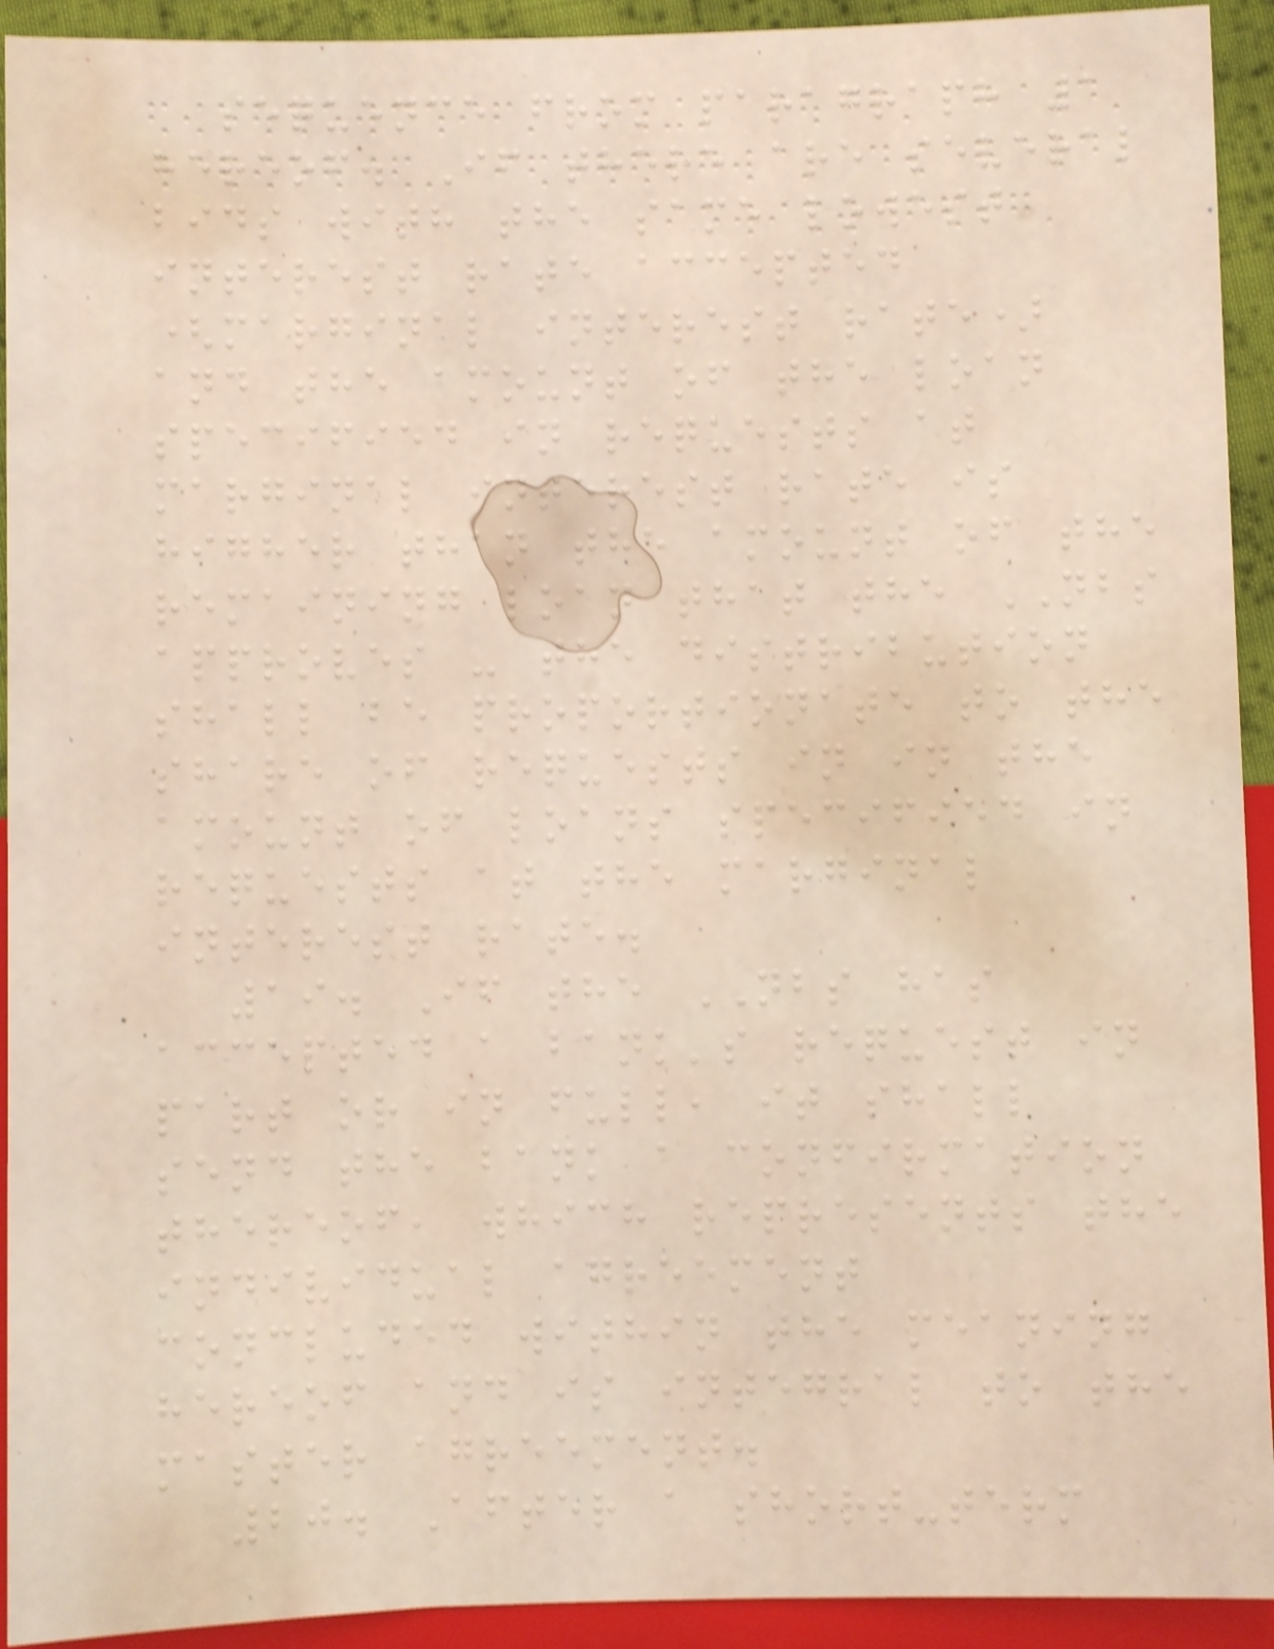sequence from paragraph 1
hereof. If there are several
bids with the same lowest
interest rate accepted
(marginal interest rate)
and the amount of the loan
specified in requests at
marginal interest rate is
higher than the amount of the
remaining loan that the NBS
approves - the distribution
shall be proportionate to the
share of requests in in the
amount of loans specified in
requests at the marginal
interest rate.
19. If the NBS has
accepted a bank's request in
part or in full, it shall
send the bank a confirmation
thereof, which represents the
individual agreement
concluded within the meaning
hereof and is integral to the
master agreement.
20. After a short-term
